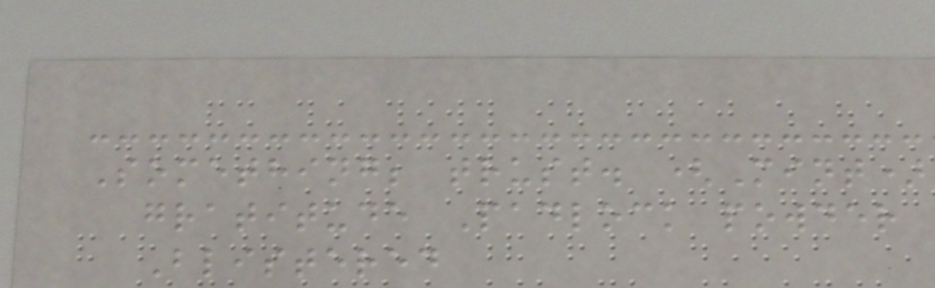Something; trust. (Mint)
gratitude Padlock powder
Blistered
